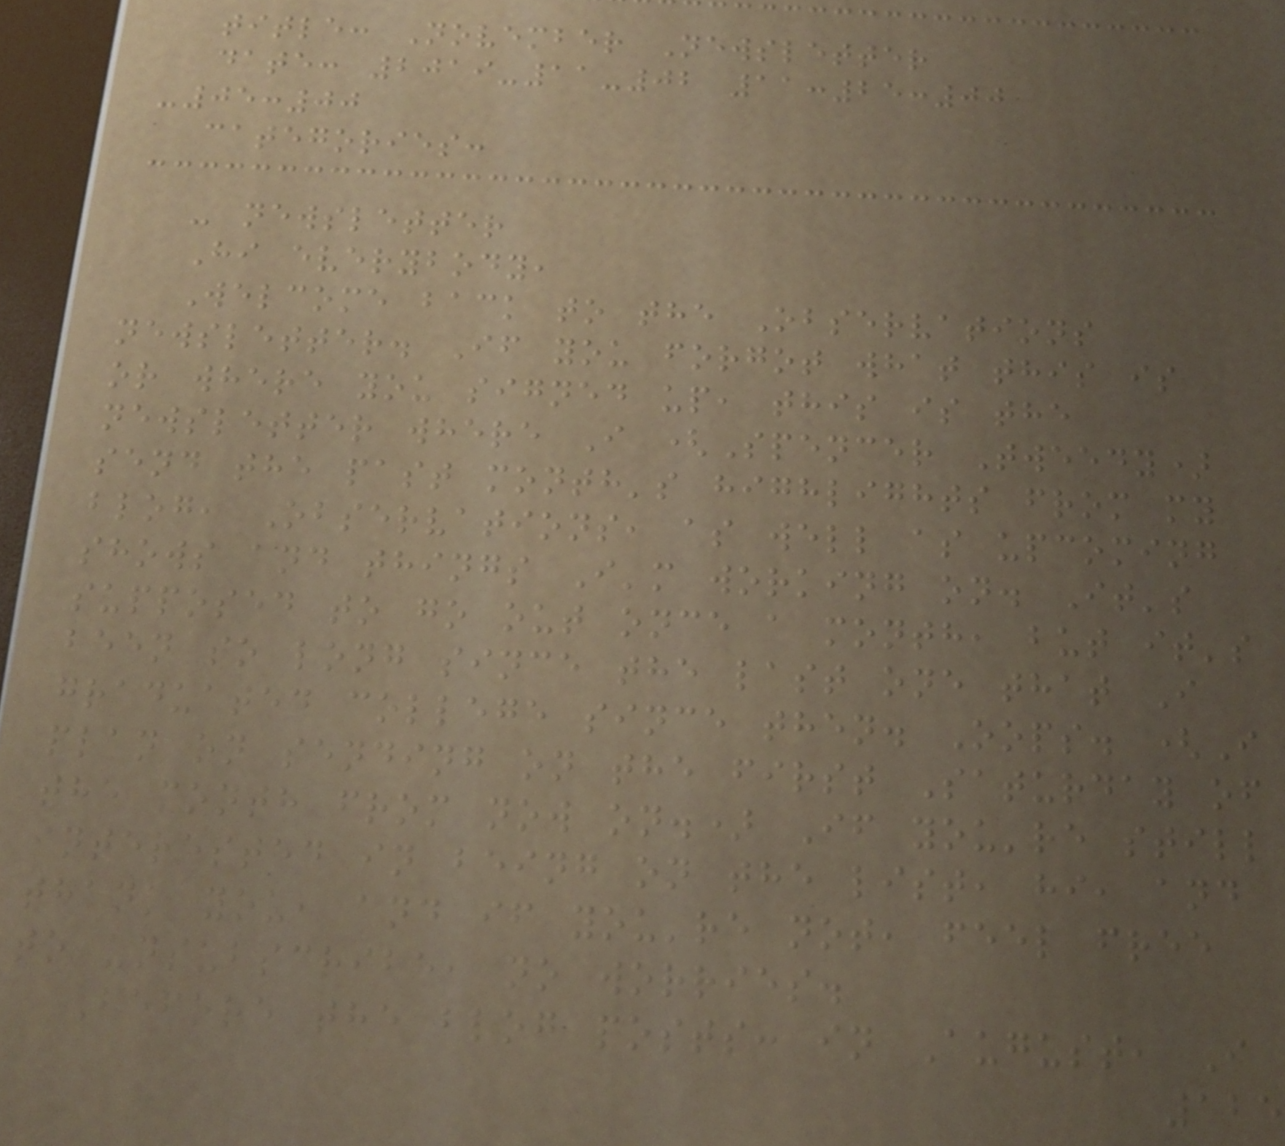title: November Newsletter
date: 2019-11-02 11:25:00
-05:00
categories:
- newsletter
Hi everybody,
Welcome back to the Observations
newsletter. If you forgot what this is
or where you signed up, this is the
newsletter where I (Spencer Tweedy)
send the past month's highlights from my
blog, Observations, as well as upcoming
shows and things I'm working on. It's
supposed to go out once a month, but it's
been so long since the last one that I
graduated college since then. Oops. (I
plan on sending on the first Saturday of
the month from now on.) If you're still
interested in being on the list, hi, and
thank you, and if you're not, feel free
to unsubscribe, no worries.
Before the blog posts: in August, I
125
